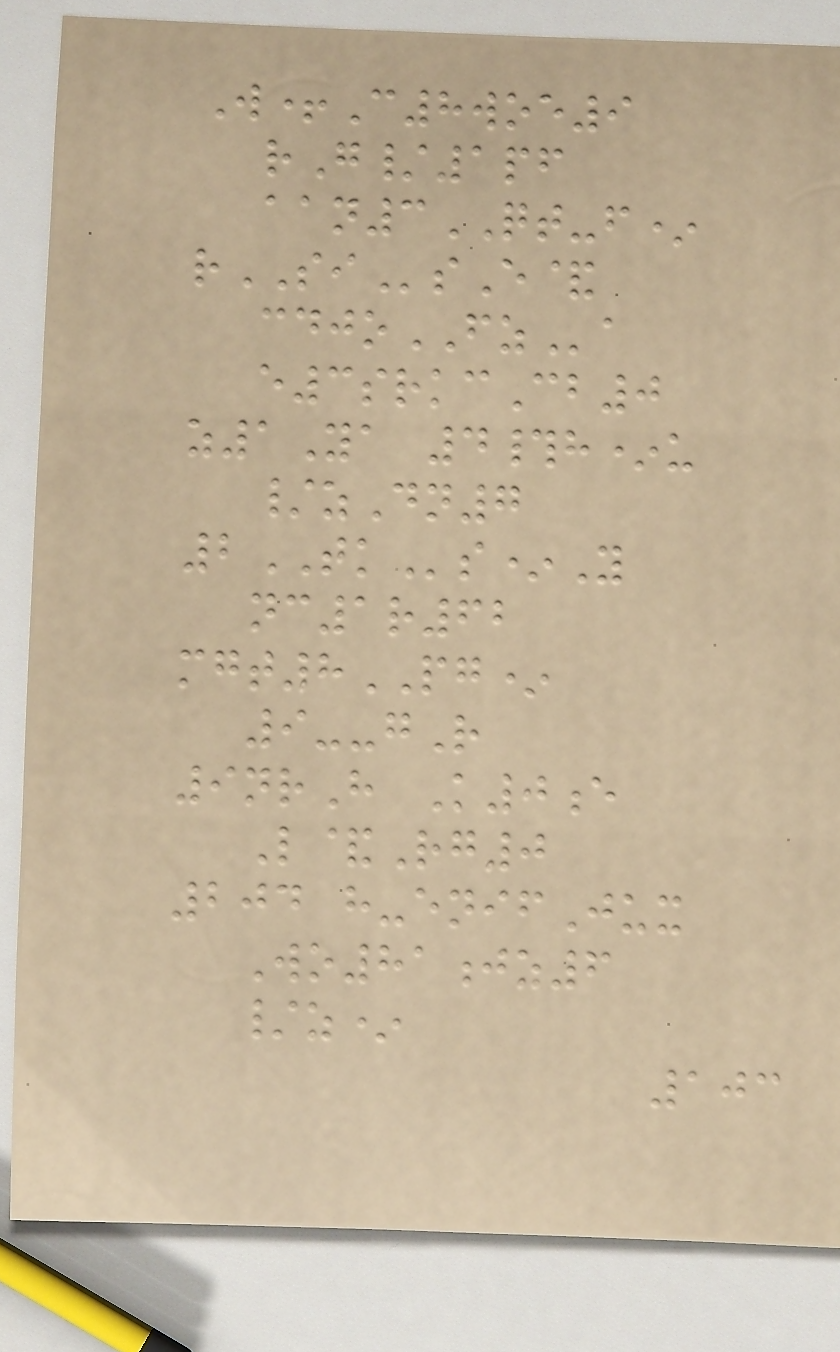W+C8woe9
rG/1pf
aan3QT-f*
rSIsE&
cdjoFZa
e3srkcCb0
z1Ya 4#h*u
/zDn7
2TKs*Y
nc1r62
mgt8PG*
9--gR
9nrH K0e
L&Rg0
204 h-enifJux
Wo81jz6
/z*
103
